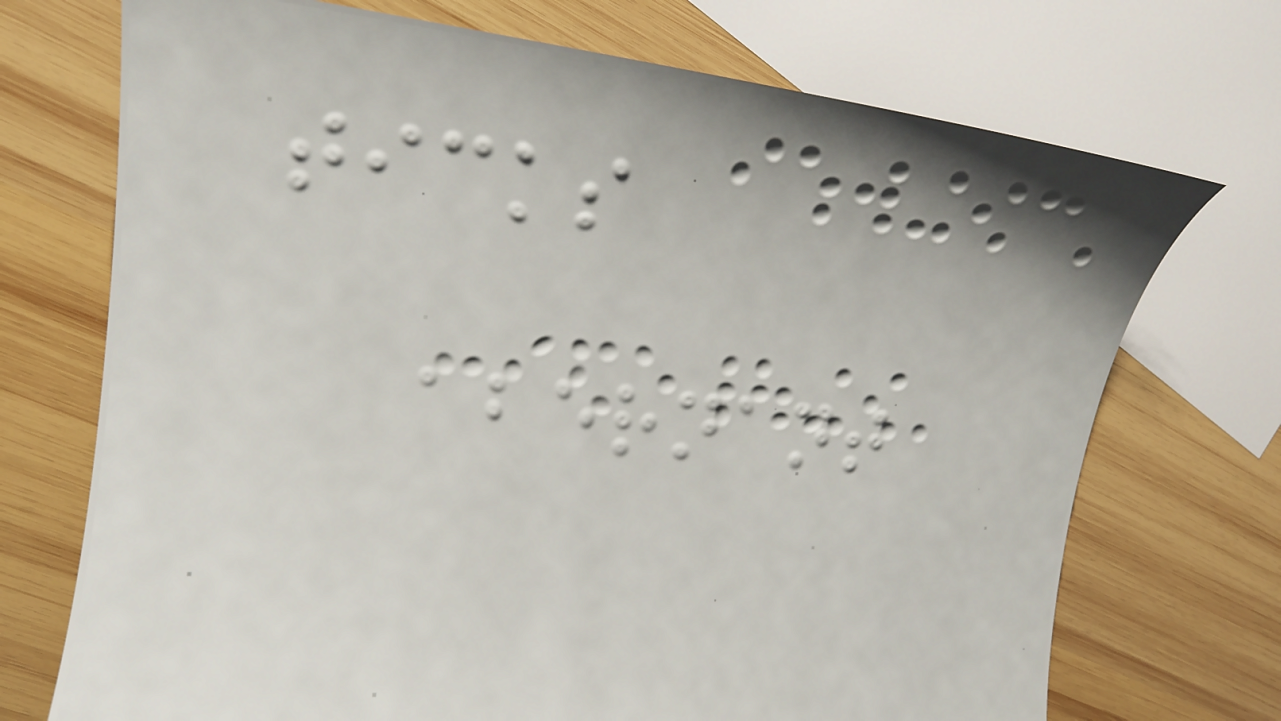ticks
abernant
